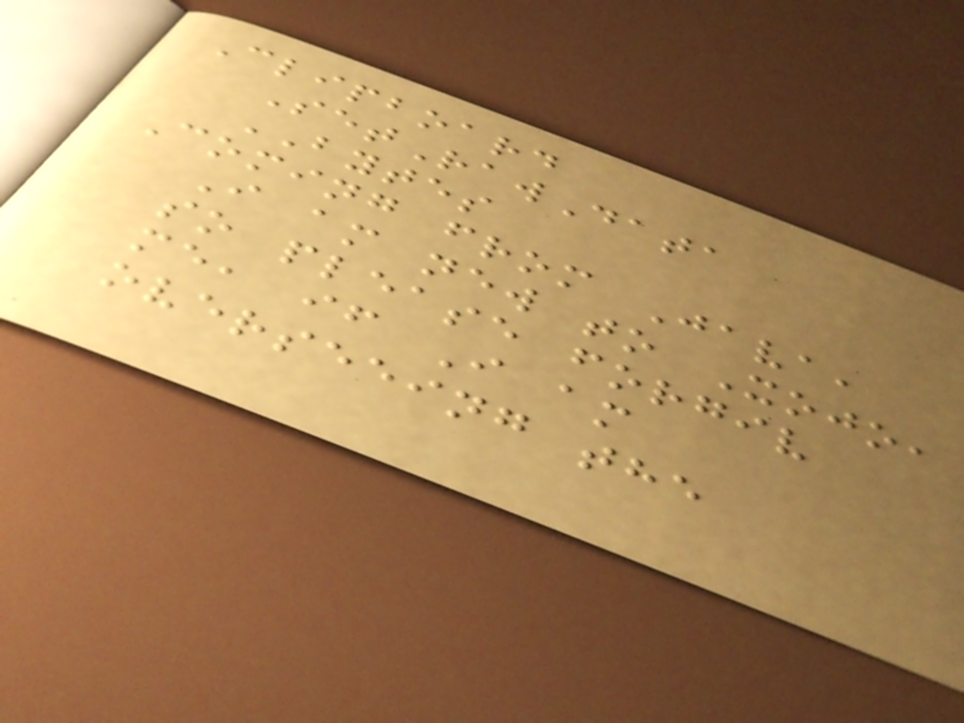Clipboard
SetRawData
BYTES
Coming from Java,
I am new to Xojo,
so please forgiv
me, if I am
overseeing the
